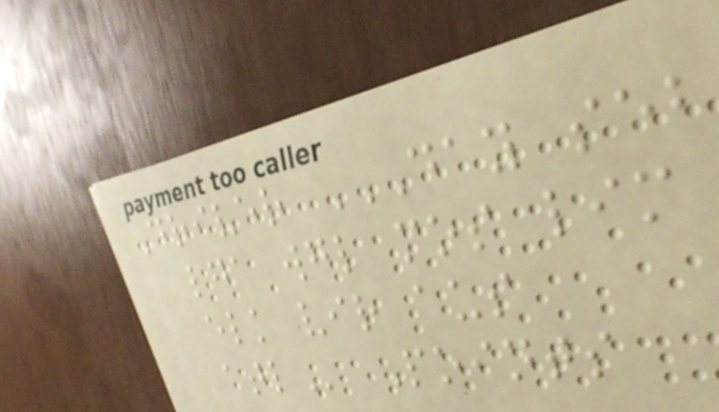Driver DAY SEB
LGA WGL MOS LIM
ELK VIR AUS
ATL Points
